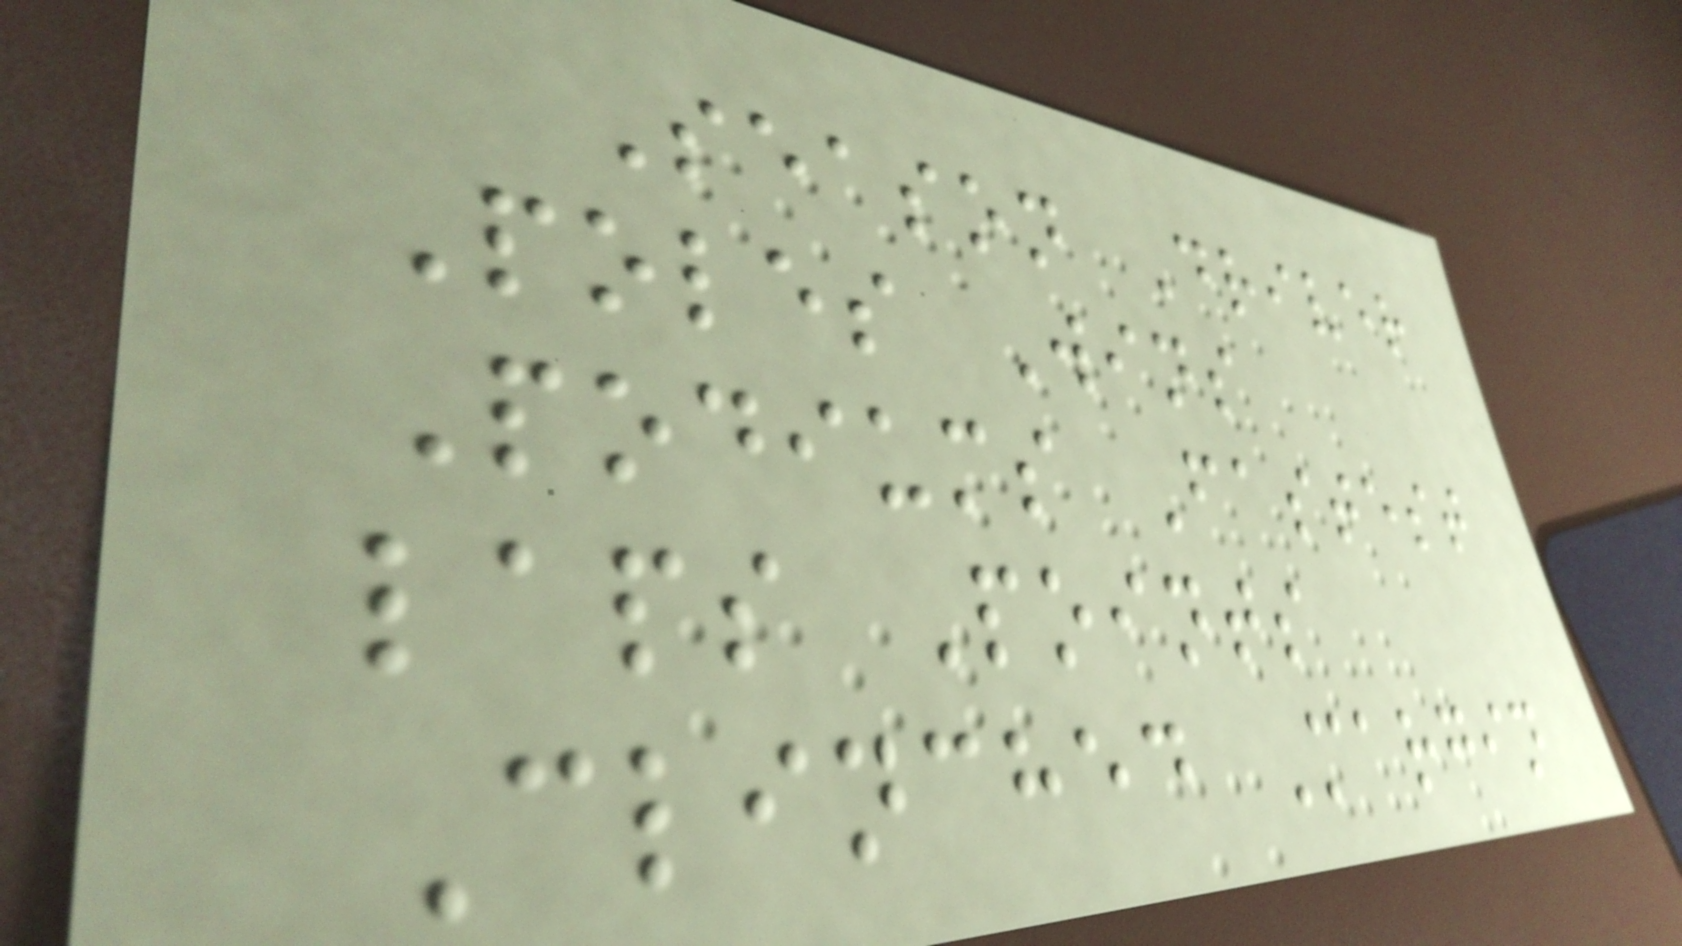Season Driver
Poles Wins
Podiums Fastest
laps Points
Clinched Margin
